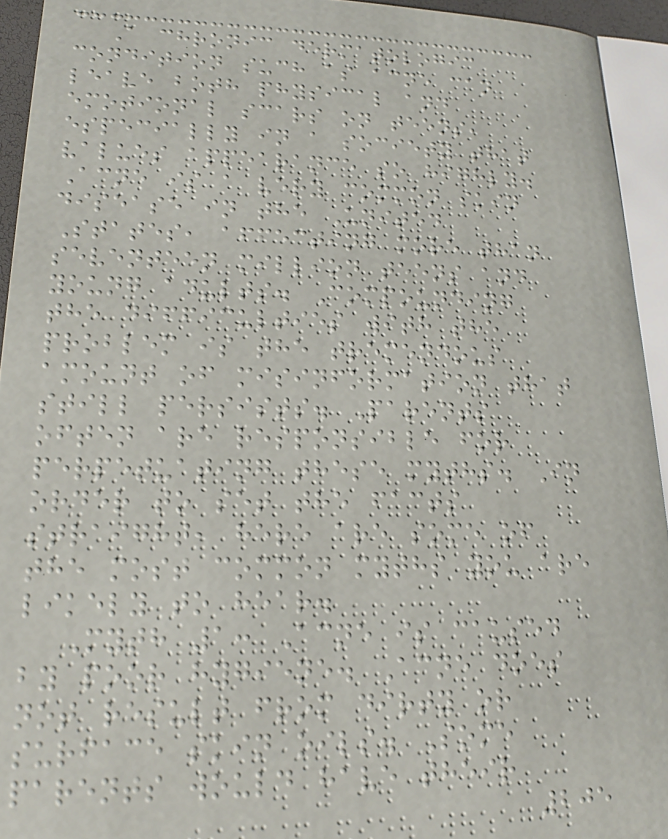A chronic dermatologic
condition such as acne can
leave both physical and
emotional scars on teens,
especially in a society that
values appearance so highly.
Acne is a very common skin
disease in the United
States, affecting more than
seventeen million teens and
young adults. Compounding
the difficulties with the
problem is the tremendous
amount of misinformation that
still persists. Parents
often are responsible for
perpetuating these myths. In
order to set the facts
straight, here are some of
the most common myths you are
likely to hear.
Myth 1: Acne is caused
by poor hygiene. Acne does
not result from dirty or
surface skin oils. Some
parents would have their
205
